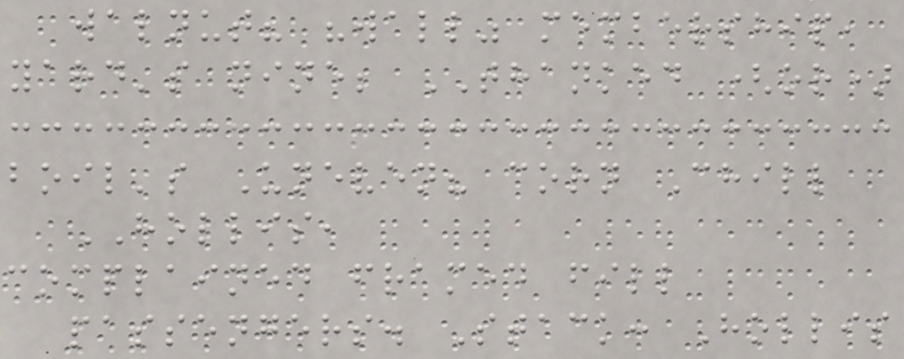walnut? "wall" membership,
yard's nine; THANKED (or)
boil's Uneven? corn Chill
HOLLIS,
complained framed fill
passengers. Stack: Hollis
